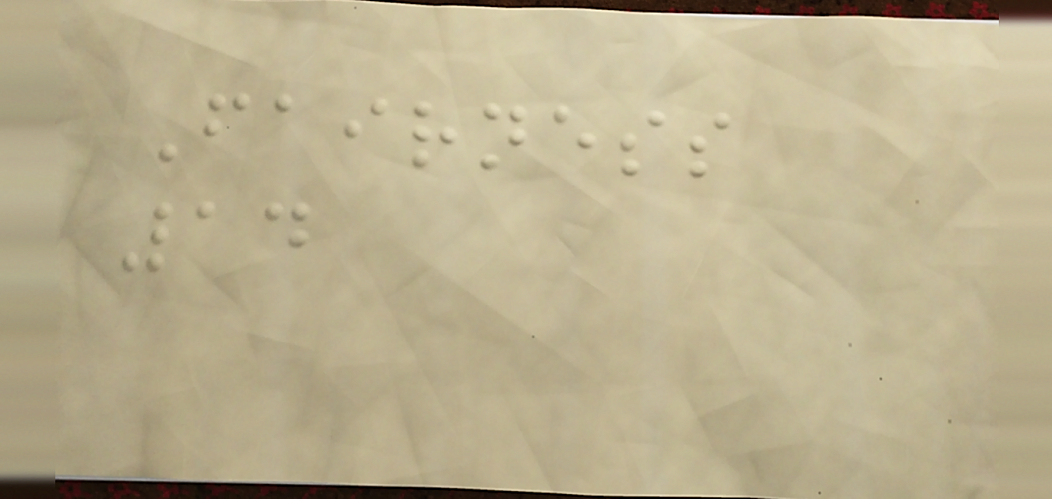Fairness
14
